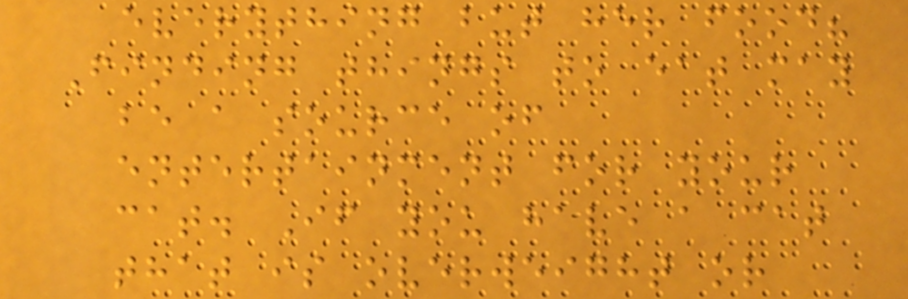everything but her food?
Finding things to eat may
be a source of
entertainment for your
cat. If you have a cat
that is overweight or
